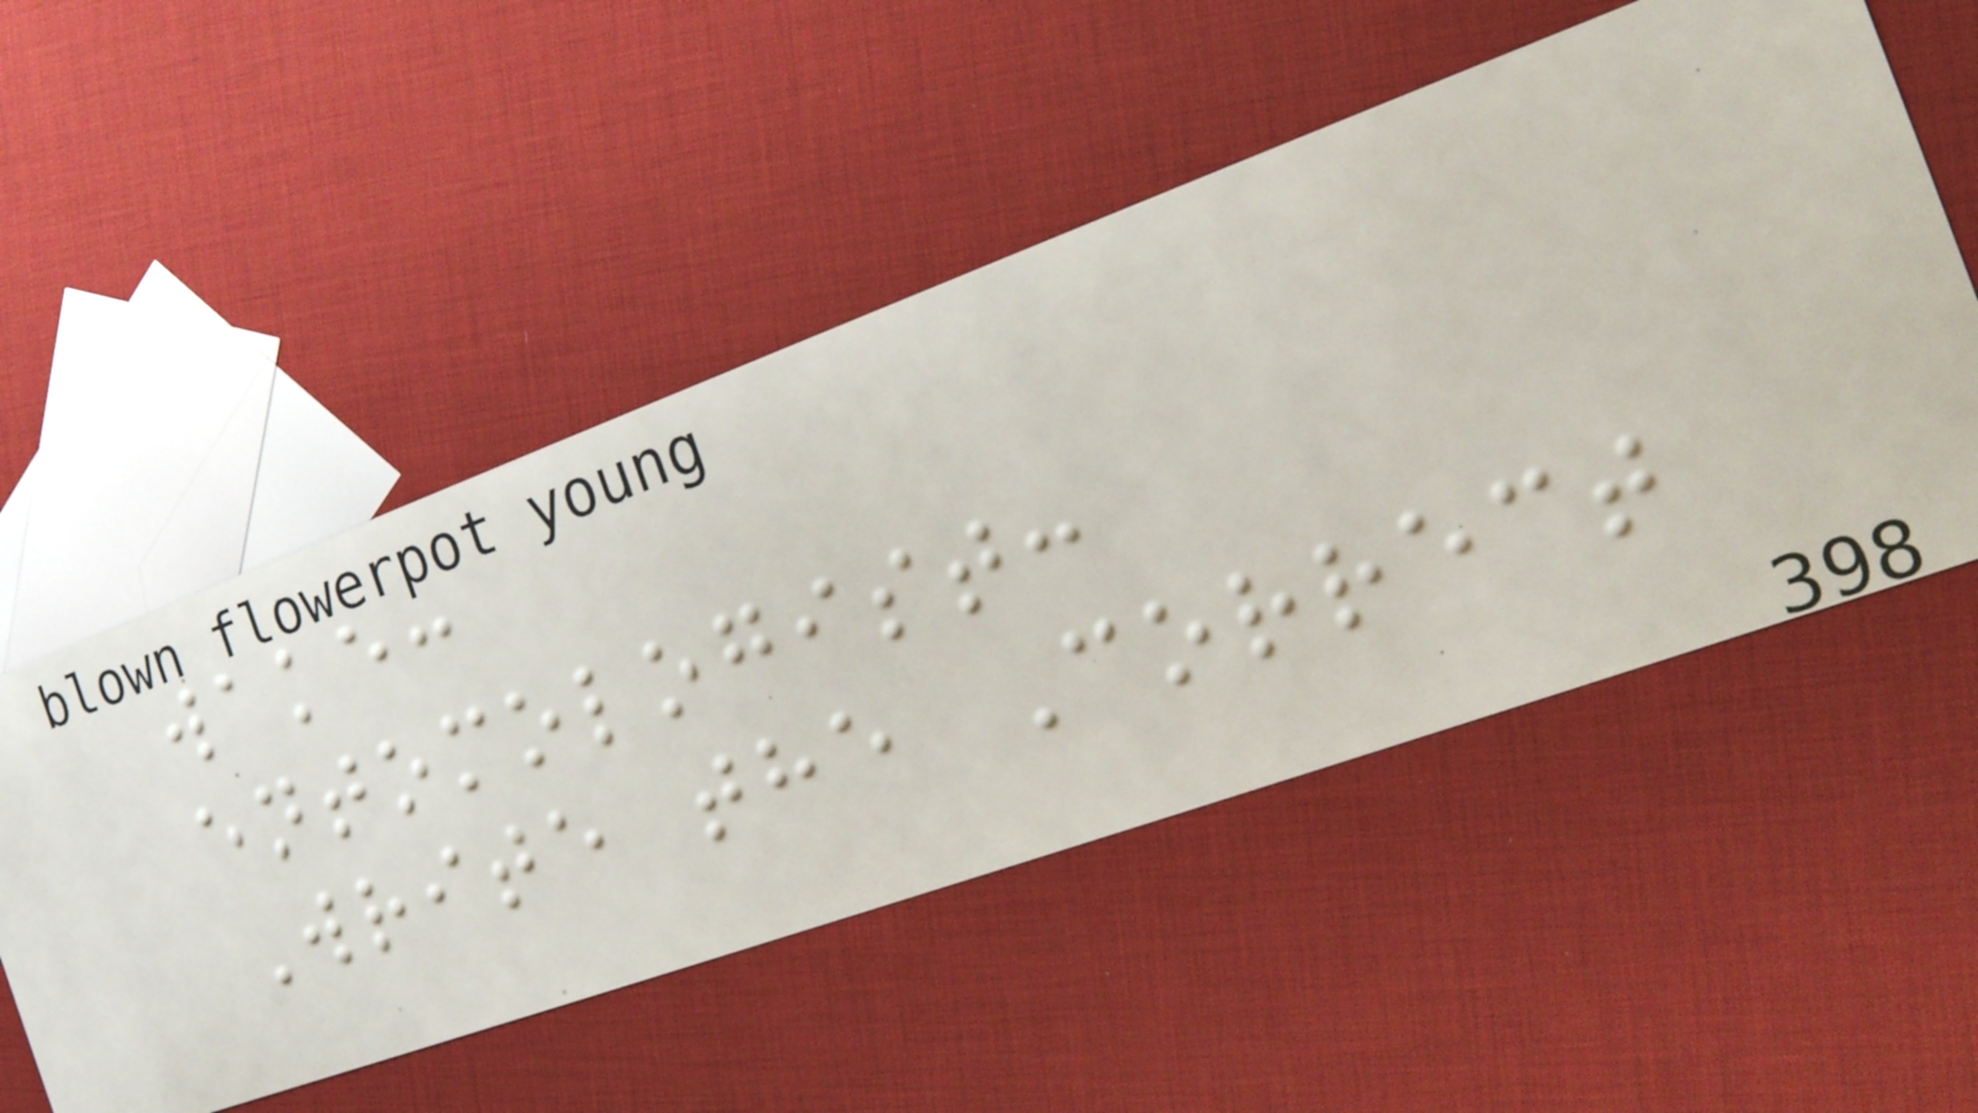wake:
entomologist:
Write the Correct
